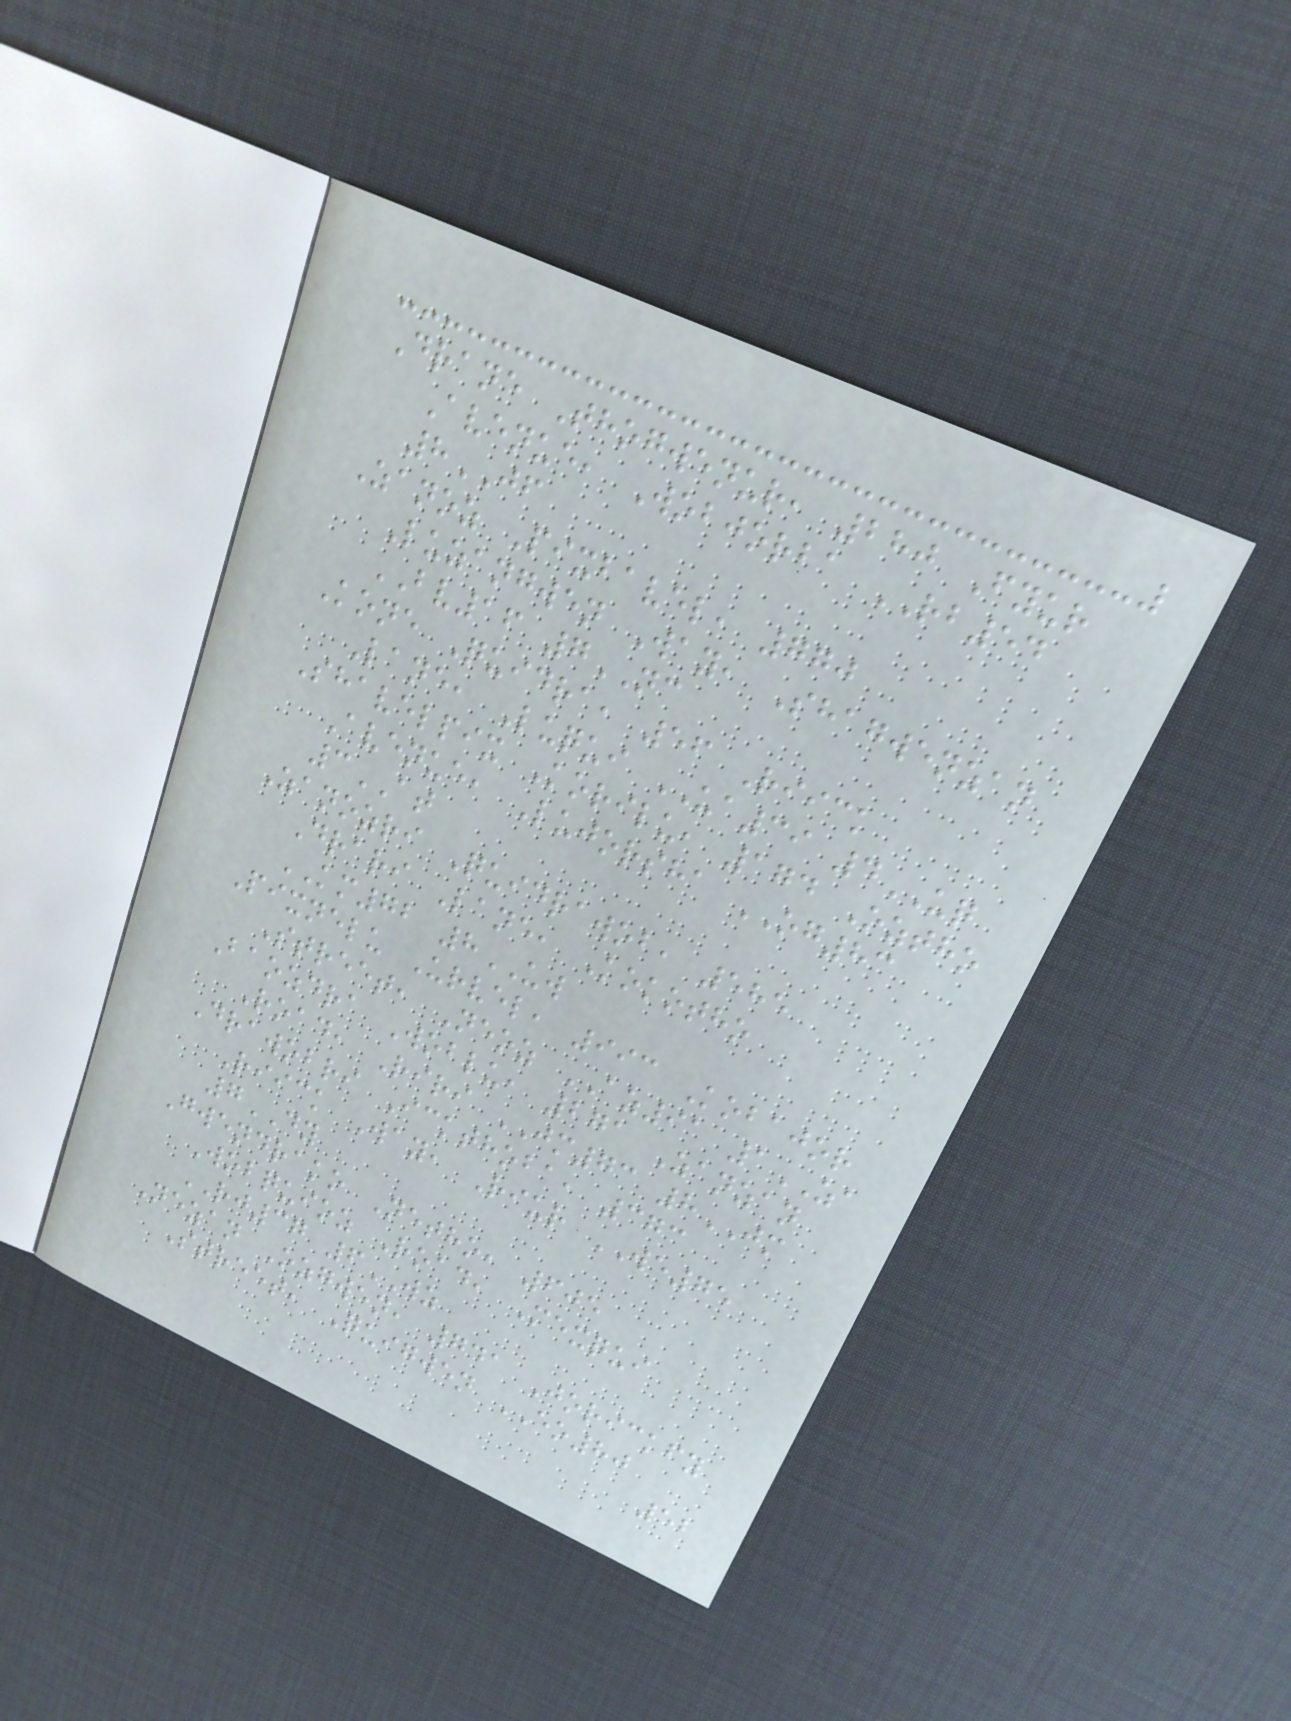Drane Thogwenur, 280 Fyur
Avenue, Wobjorba RB54
8JF
Zanoz Pixbavel, 770
Luzangwen Way, Shagwenzan
BV16 7NC
Kone Quidra, 56 Riick
Lane, Luqui UA39 4UQ
Shavelpix Korilu, 174 Oztho
Avenue, Lujorsha OG83
3AT
Zanozri Quidrawob, 585
Drari Lane, Kokotho
KM72 8UW
Pixnelu Urvel, 993 Kobajor
Street, Neoz AZ91 1ZA
Baozdra Woblu, 271 Zanzan
Road, Riri JM73 8JM
Drawobri Ickthoba, 373
Riick Way, Riur WE75
7DY
Gwendrako Netho, 605
Wobquioz Road, Mexqui
RJ37 6WZ
Nezan Ozgwen, 741 Jorickfy
Street, Quigwen EO80
52
